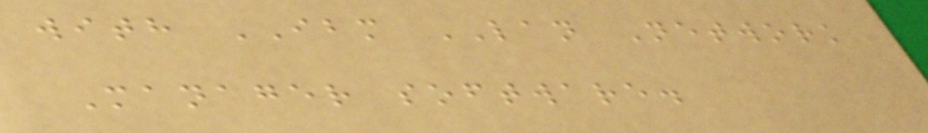with IBM LAN Network
Manager software.
